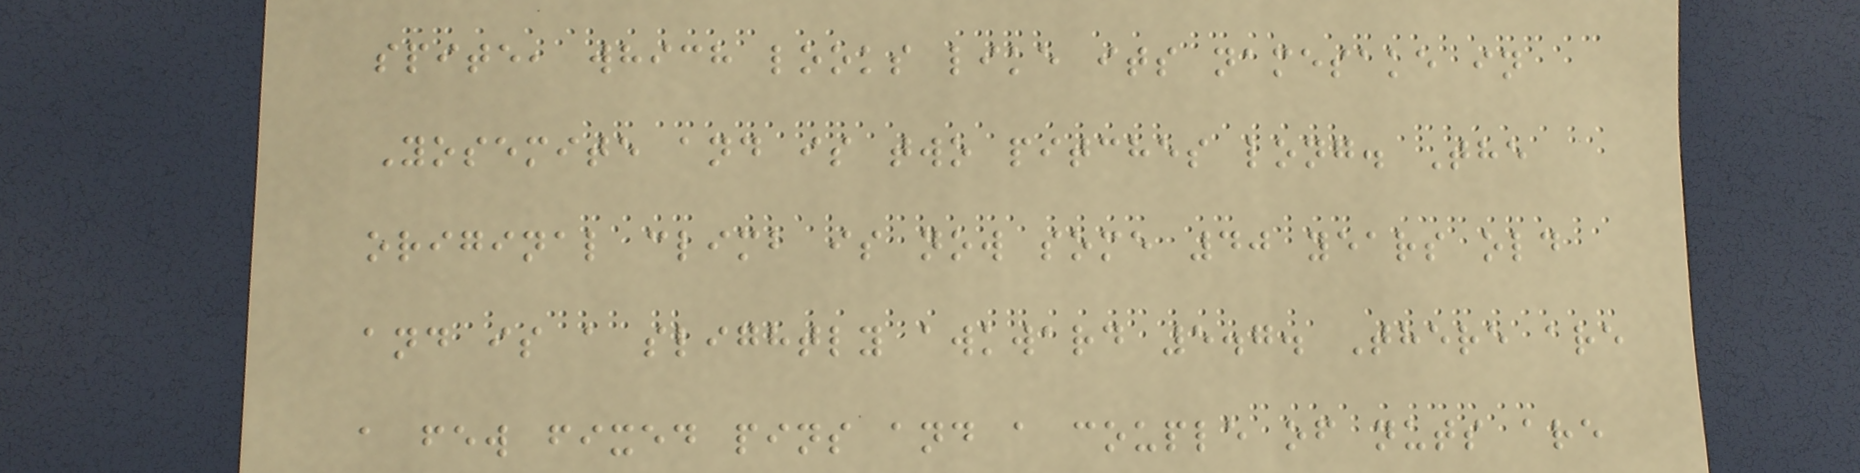spite, which looks like its namesake in
Yosemite and is two pitches long. The
original climb is now some 40 years old
and is a slightly awkward 5.7. There are
a few fixed pins and a couple of nuts are
